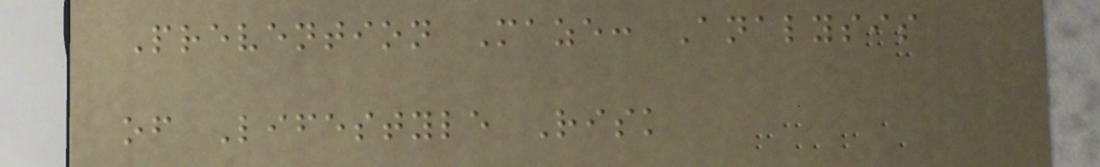Prevention Maze: Analysis
of Lifestyle Risk
